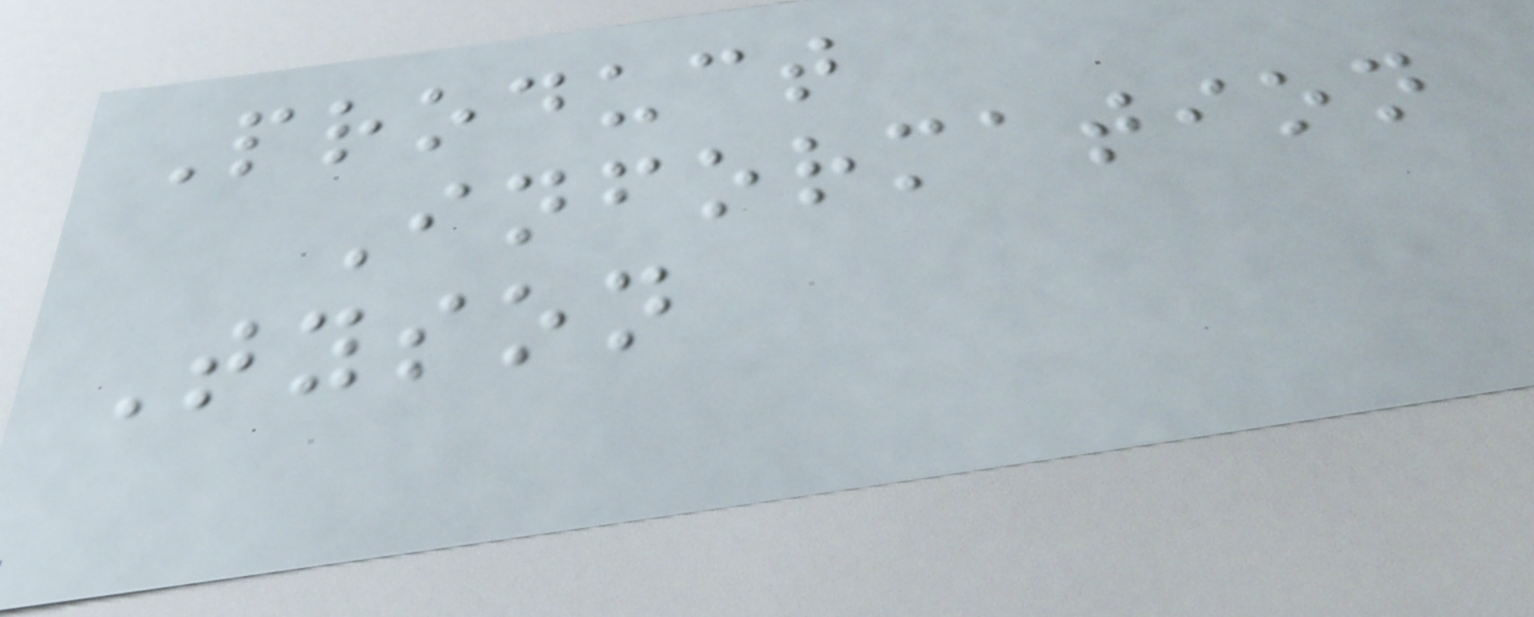Product
Information
Tyson
